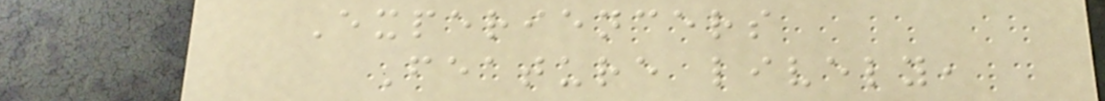Experiencers
Feature lively,
